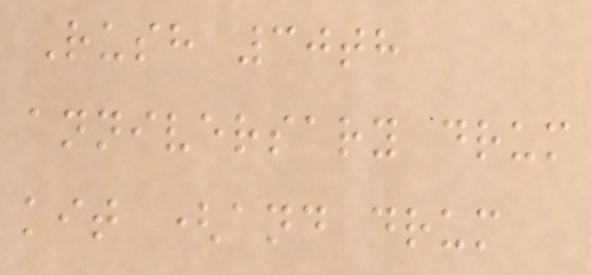Rush 30th
anniversary drum
kit (and drum
